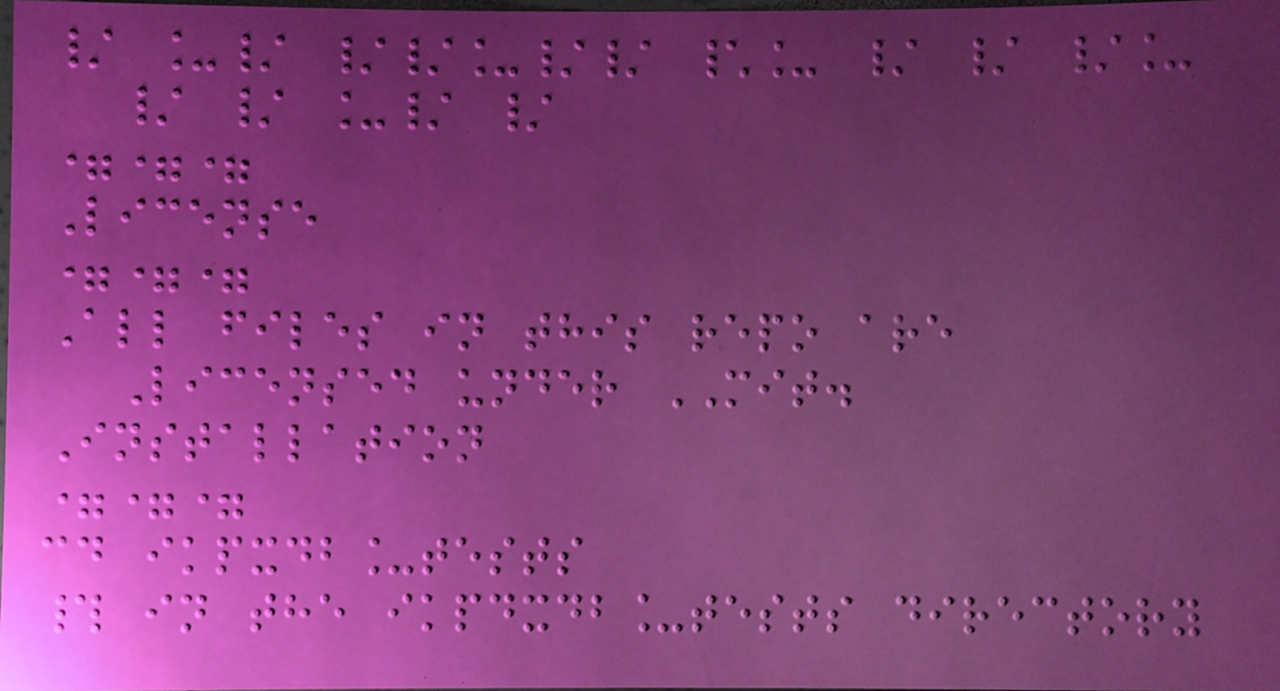/ _/ //_// \_ / / /_
/ / _/ /
===
License
===
All files in this repo are
Licensed under MIT.
Installation
===
cd ikpxdb_tests
# in the ikpdxdb_tests directory
